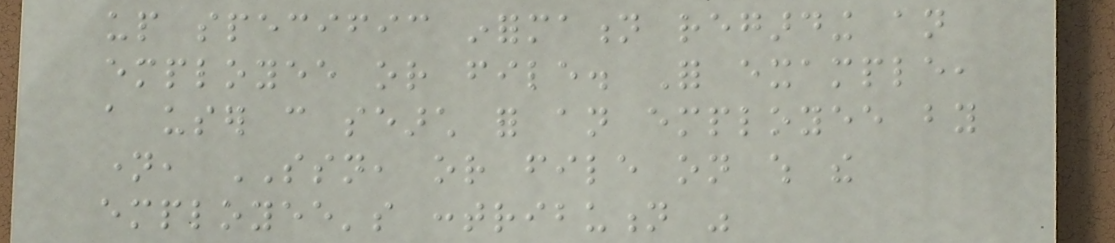up specific information regarding an
employee or file. For example,
a user can search for an employee by
name, SSN, or file on which the
employee's contribution was
